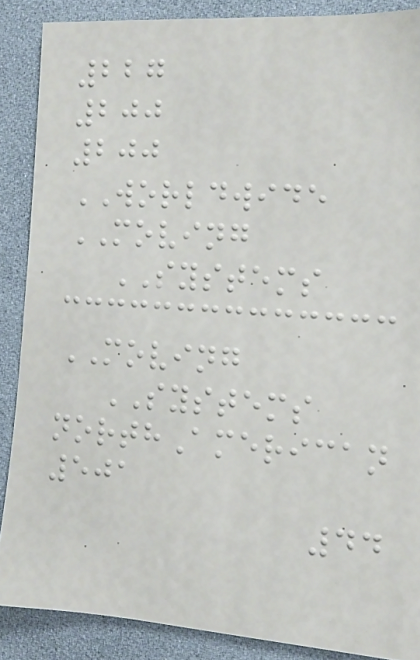227
200
200
WORLDWIDE
MOVING
SYSTEMS
MOVING
SYSTEMS
northAmerican
501
44
